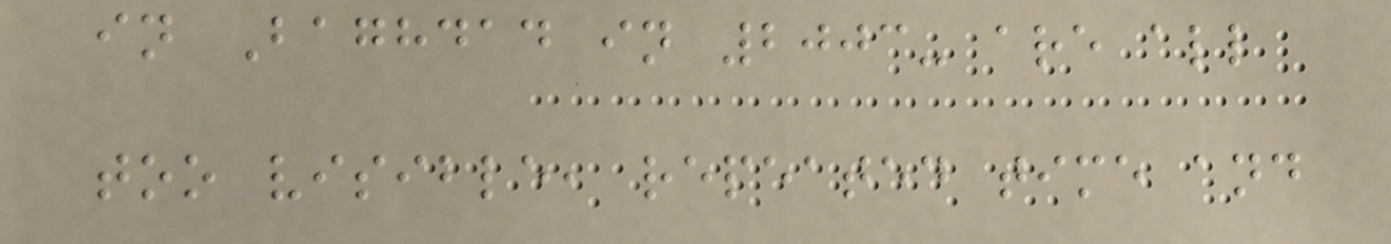in Baghdad in 2003- are all
too visible, repeated time and
